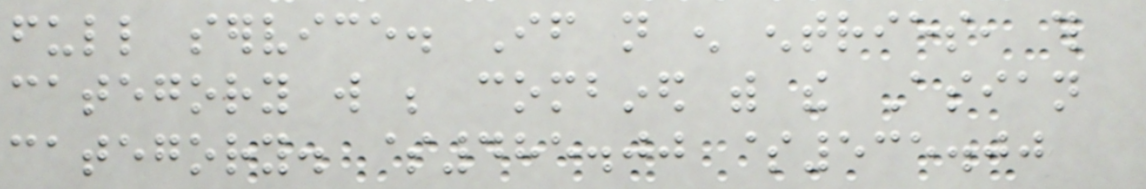full service. If not enough entries, this
category will be combined with the Asian
category. $485.00 $535.00
